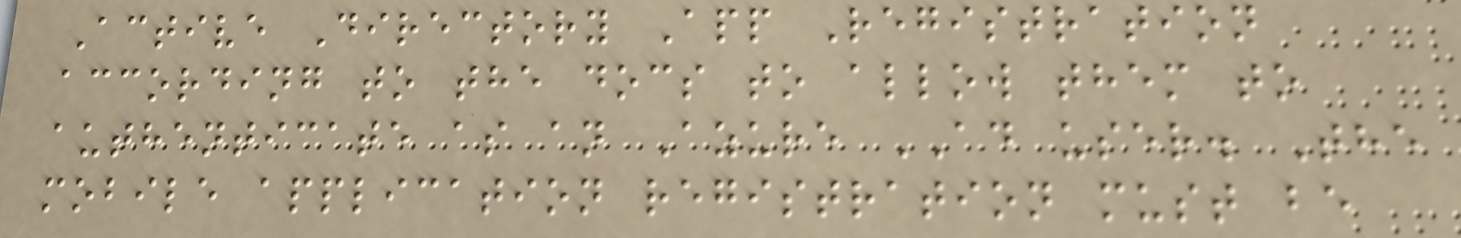Active Directory App Registration
according to the docs to allow them to
authenticate as an Azure AD user. The
mobile application registration must be
